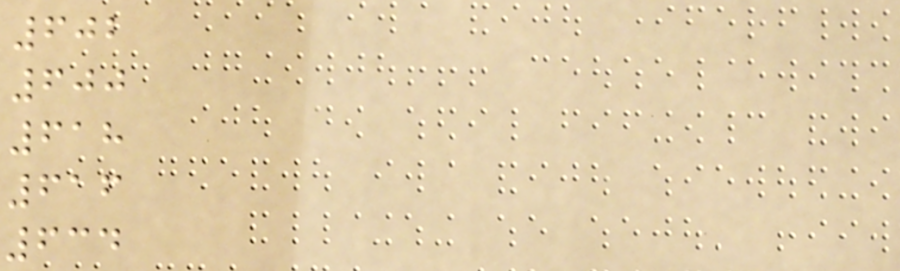602
600
618
616
634
